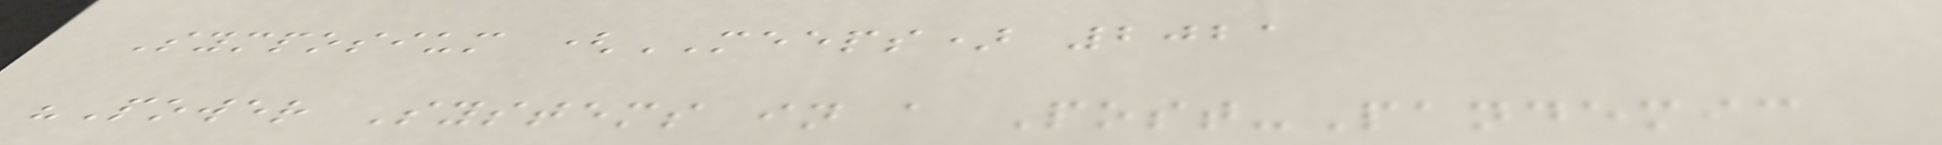Symposium (MEEPS) 2021
"Power Systems in a Post-Pandemic
